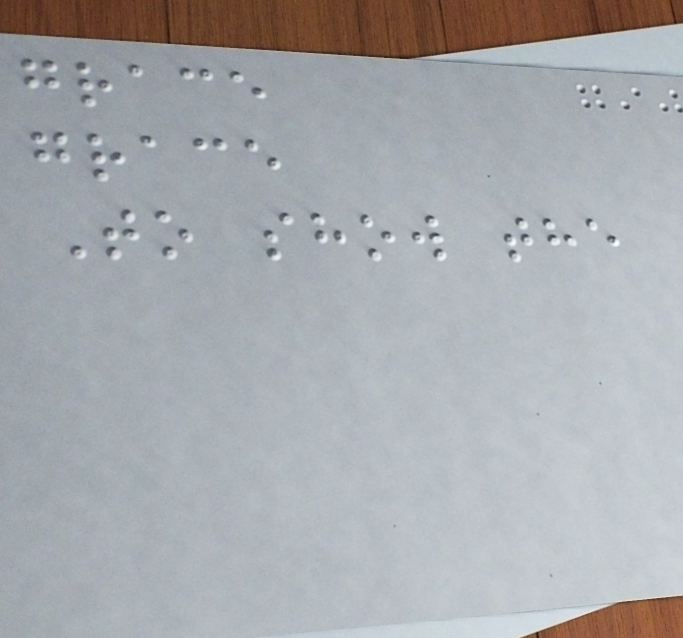grace
grace
To show the
